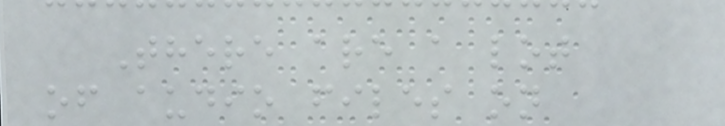There are a lot
of audio files on
